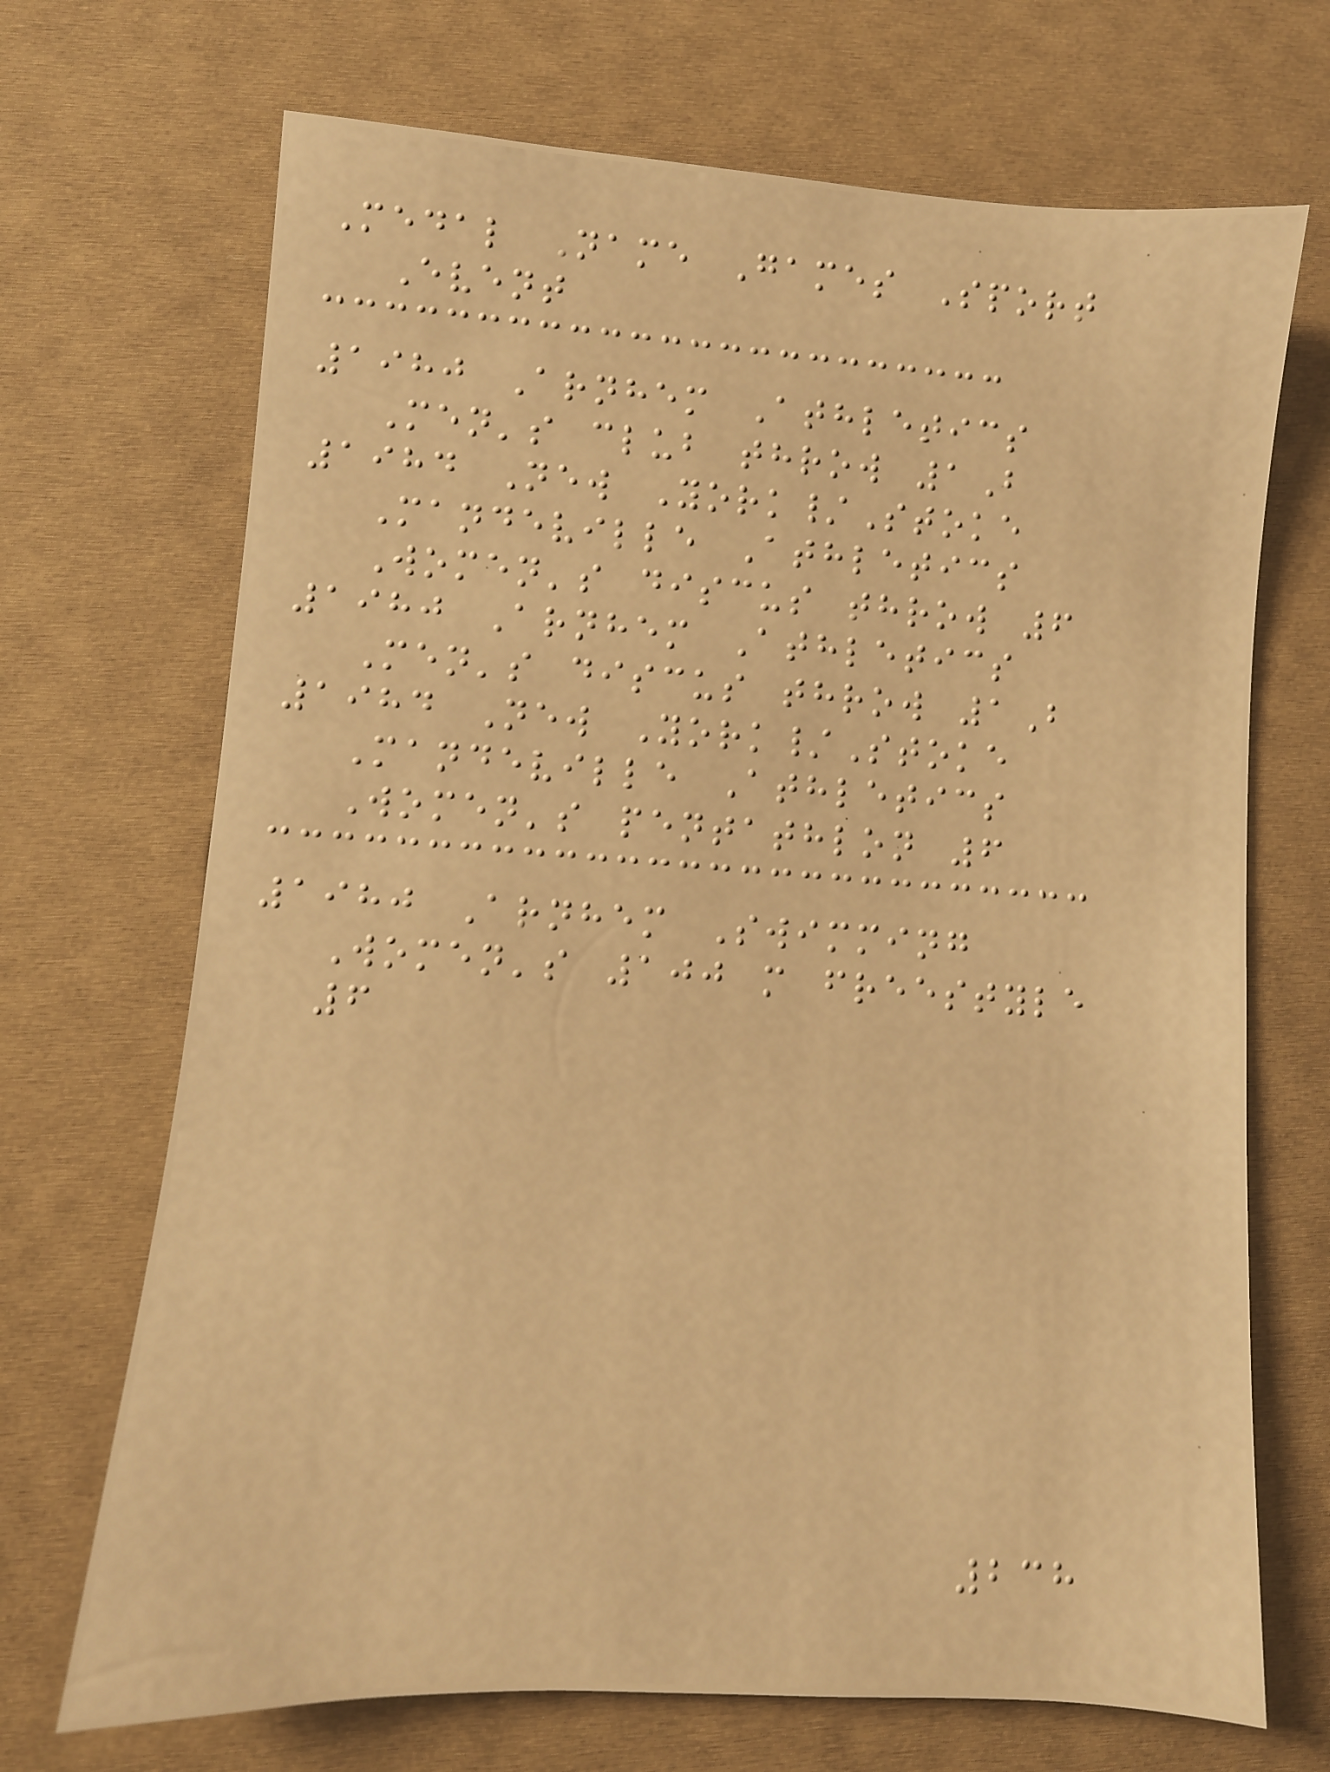Medal Name Games Sport
Event
1980 Arnhem Athletics
Men's club throw 1B
1984 New York/Stoke
Mandeville Athletics
Women's discus throw 6
1980 Arnhem Athletics
Men's discus throw 1B
1984 New York/Stoke
Mandeville Athletics
Women's pentathlon 6
1980 Arnhem Swimming
Women's 100 m freestyle
6
238
